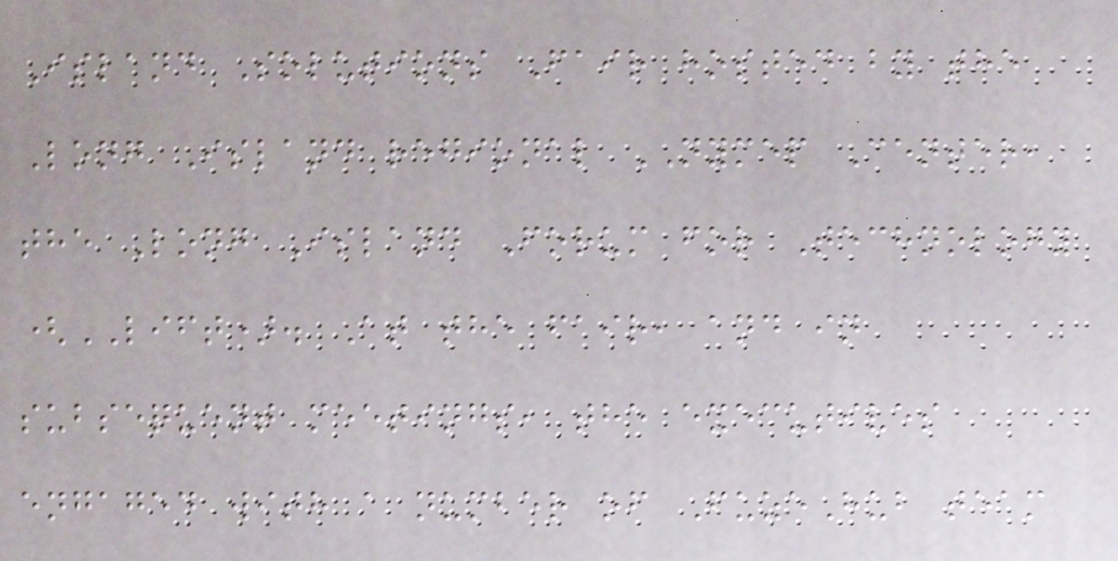Island Solutions Fair hosted by the
Long Island regional NYMEP Center,
the Long Island Forum for Technology
(LIFT). At the fair, and in
subsequent meetings, the executives
engaged with a number of FuzeHub team
